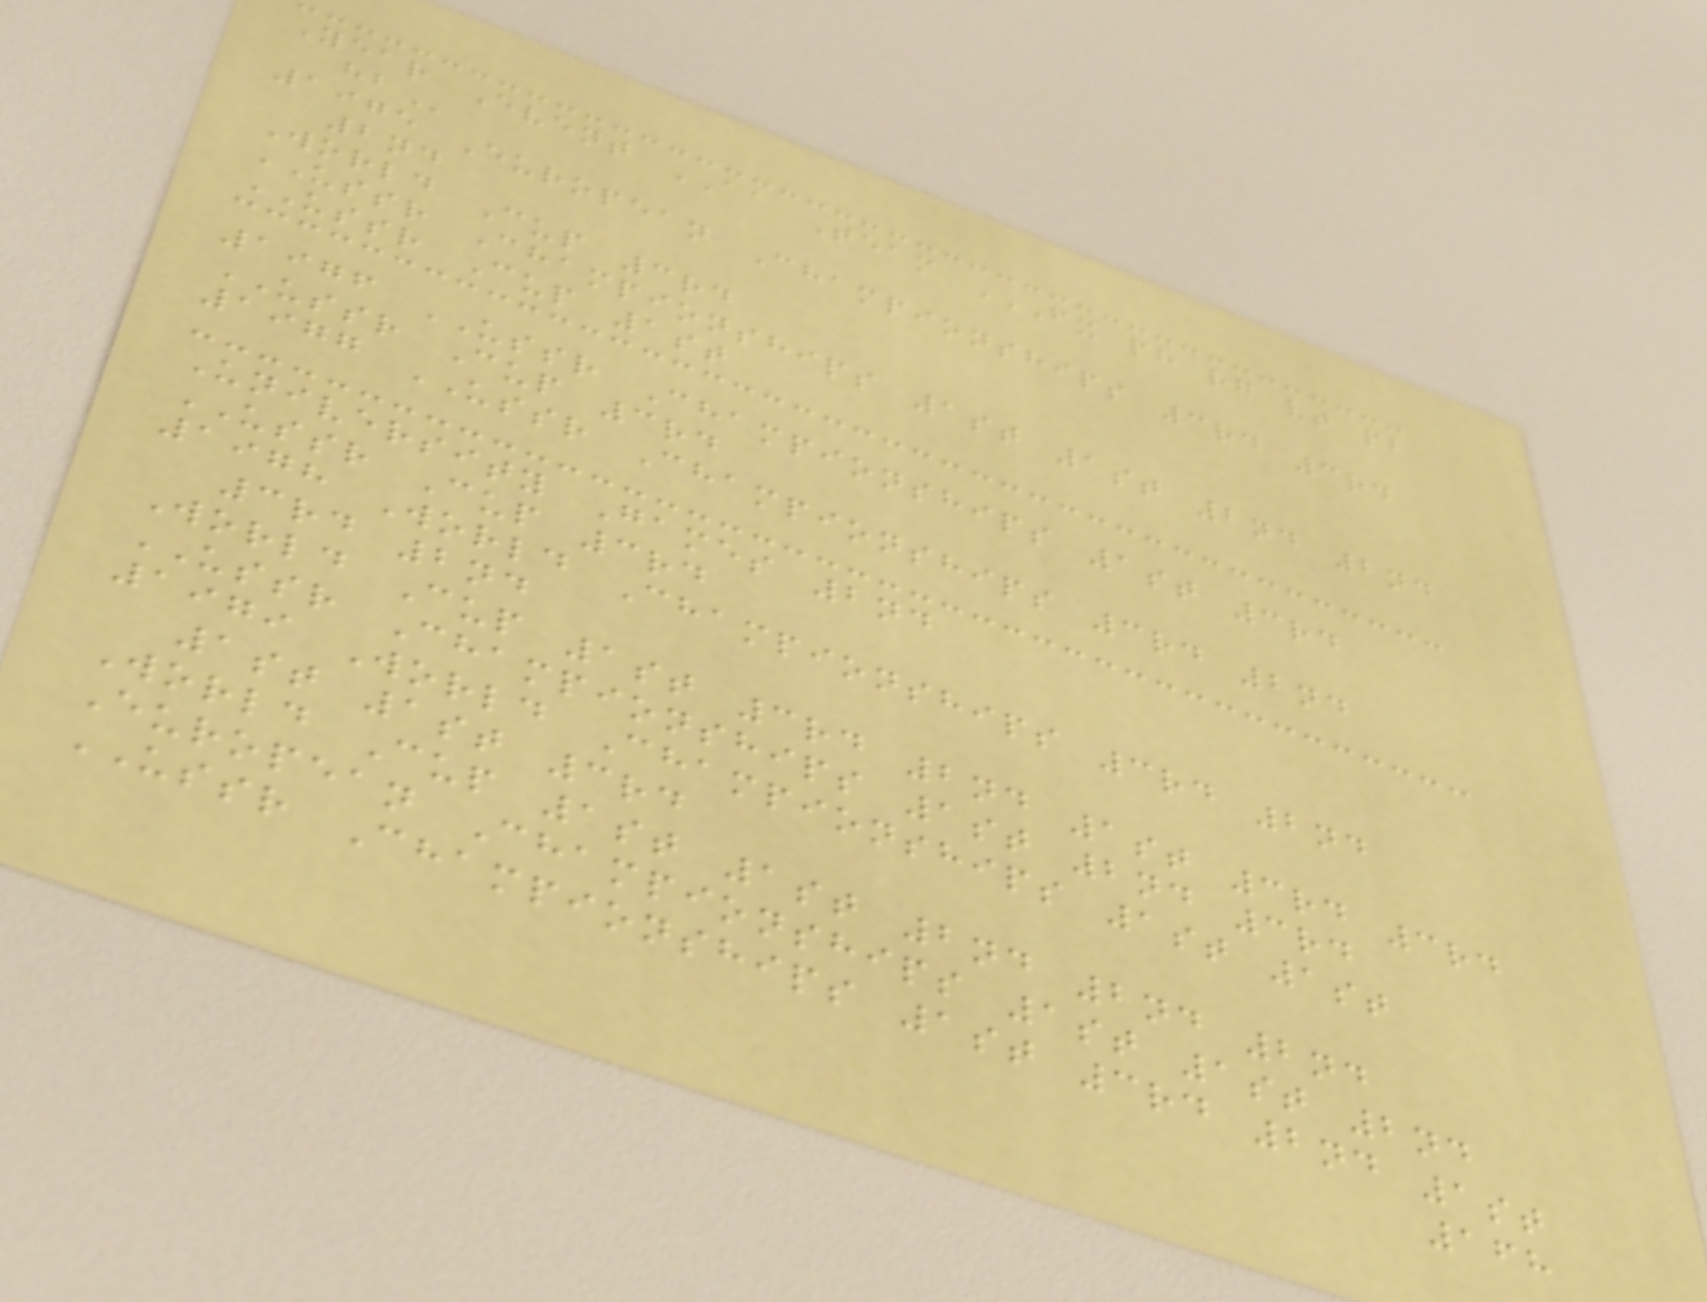Year Event AA Team FX PH RG VT PB
HB
1975 European Championships 3rd 3rd
2nd
World Cup 3rd
USSR Championships 1st 1st 2nd 2nd
USSR Cup 1st
1976 USSR Championships 1st 3rd
USSR Cup 3rd
1977 USSR Championships 3rd 2nd
University Games 2nd
USSR Cup 3rd
1978 World Championships 3rd 2nd
3rd 2nd
World Cup 1st 3rd 2nd 1st 3rd 3rd
USSR Championships 1st 2nd 3rd
1979 World Championships 1st 1st
1st 1st 3rd
World Cup 1st 1st 2nd 2nd 2nd
European Championships 1st 1st 2nd
USSR Championships 1st 3rd 2nd 1st
168
